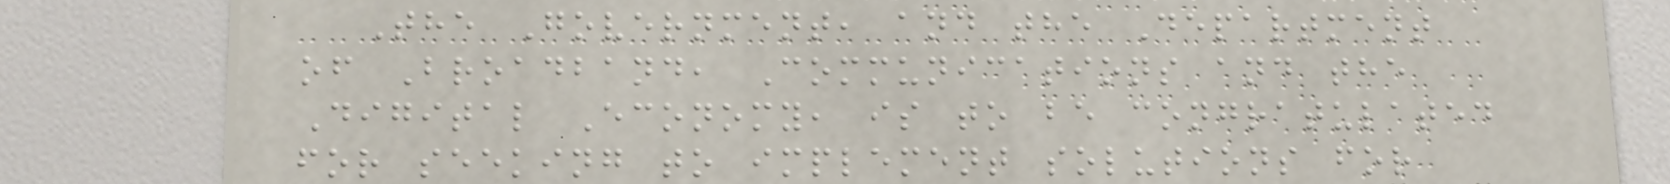The Government, and the Department
of Broadband, Communications and the
Digital Economy, is to be congratulated
for seeking to implement solutions for
